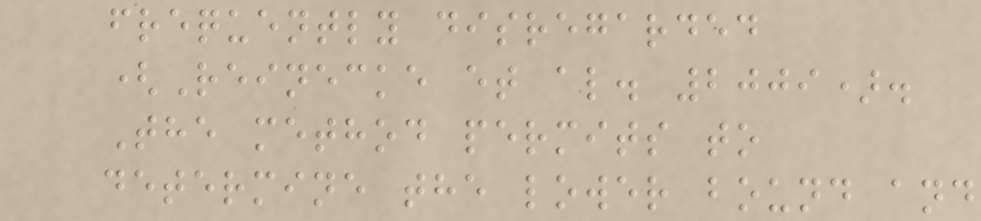frequently disregarded
(Reinecke et al. 2009).
The method permits to
determine the lower bound and
